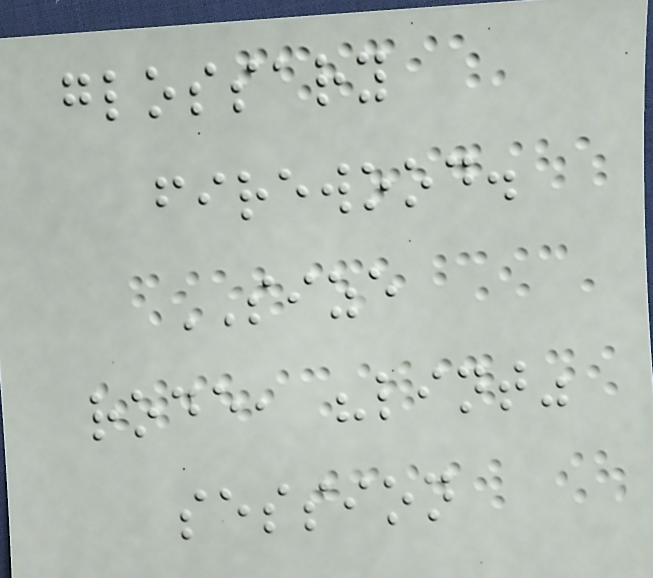glossary
firewood.
SIZE
rode, "lint"
session
